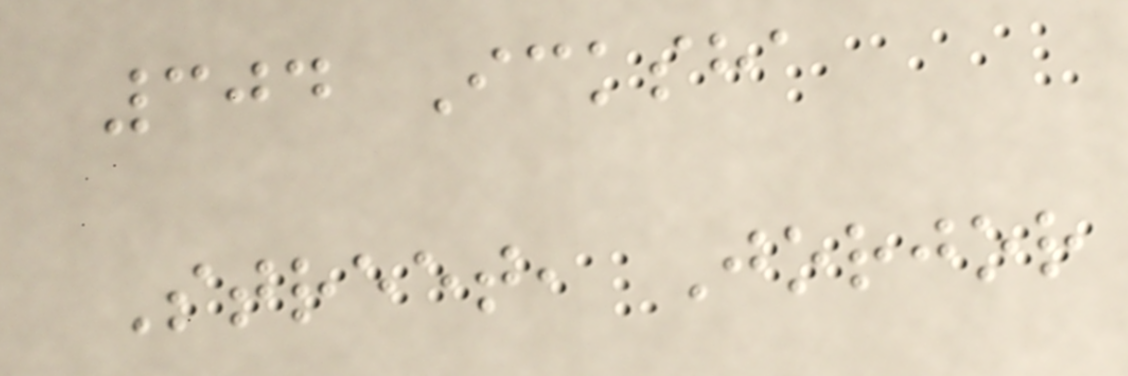304 Icksha
Street, Jorjor
